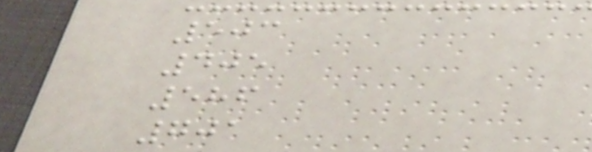503
405
586
701
